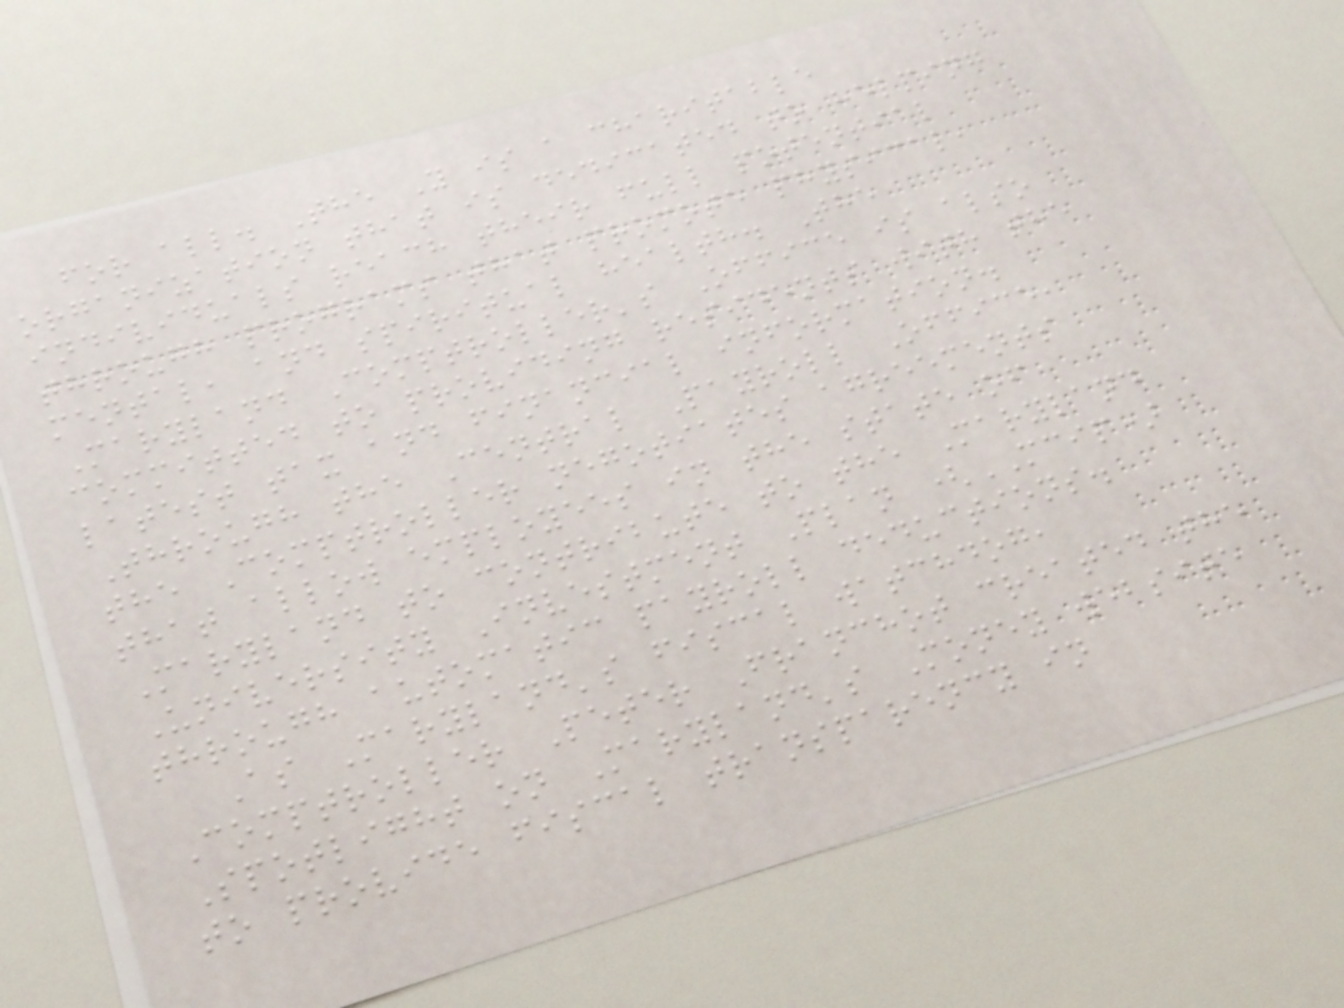for all. The Y is a charitable
organization that is dedicated to helping
individuals reach their full potential
through programs that promote physical,
mental, and spiritual health. The
Maryland Comptroller's Office is also
committed to providing residents with the
latest tax and financial information.
Through the Central Payroll Office,
the Comptroller negotiates agreements
that allow employees in the state of
Maryland to contribute to the Maryland
University Investment Plan (MCIP)
through automatic payroll deductions.
As Maryland's fiscal watchdog,
Comptroller Peter Franchot created the
Spotlight on Maryland's Money website
to provide fiscal transparency in
